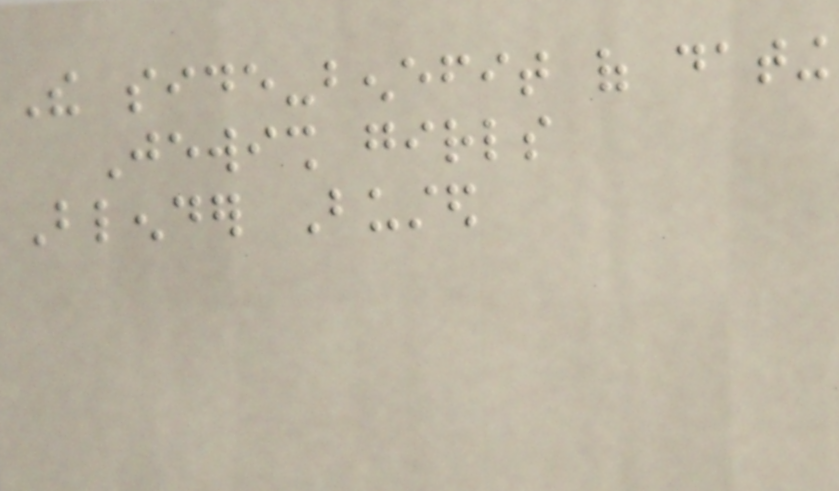The side-benefit of dating
Jewish girls
Blender Busted
